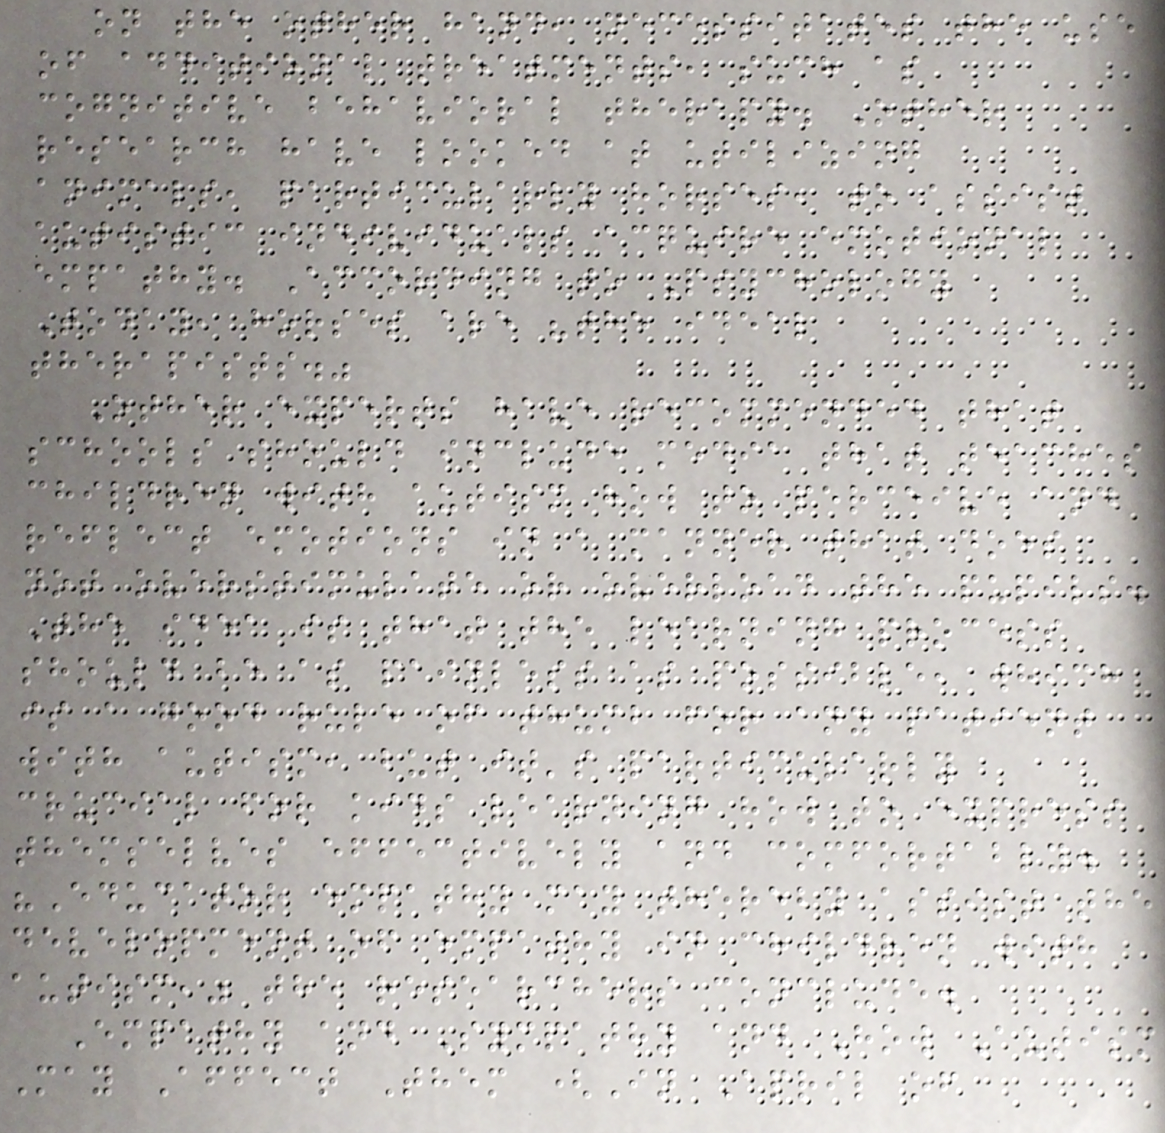on the other hand, necessitates the use
of additional treatments, such as
cognitive behavioral therapy. Other
research have looked at utilizing
animals, particularly horses, to assist
autistic individuals acquire emotional
empathy. According to Psychology
Today, horses are "the ideal
therapists."
Other experts have recommended that
schools should include media that teaches
children with autism how to perceive and
reflect emotions in a manner that does
not overstimulate or overload the pupils.
The idea is that the learning process
should be as painless as possible, which
is a good rule of thumb for any patient
with autism, but it's particularly
crucial for kids learning how to express
themselves effectively and comfortably.
"Educator empathy may thereby assist the
development of empathy in children with
autism," the researchers conclude.
Empathy and Sympathy and How Autism
May Affect Them (In April of
